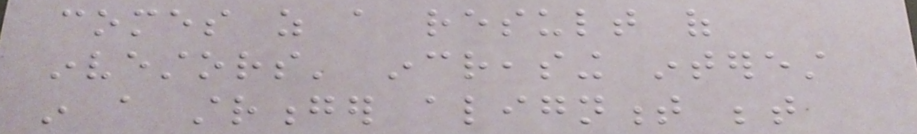comes as a result of
investors' increasing interest
in a stronger alignment between
